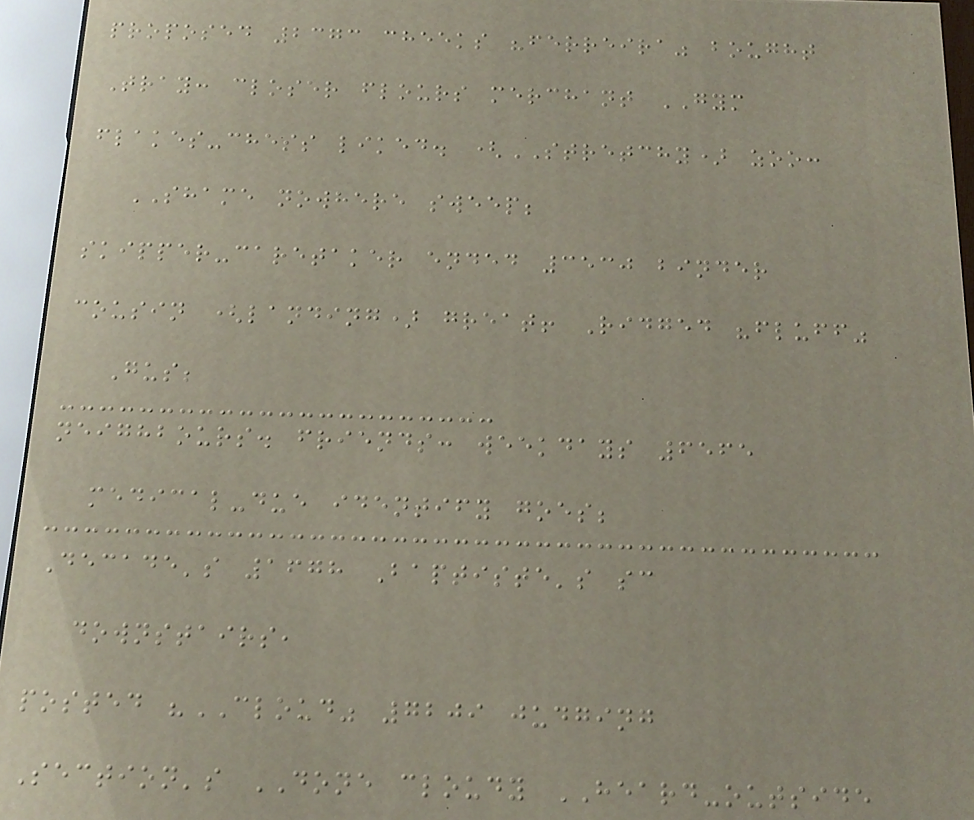proposed 2373 cheeks "ferreira" bought
Tray: closer flours merchant GYM
flakes-chess liked. (STRETCHY) zoo:
SHAME nowhere sweep;
skipper-caretaker ended 3530 binder
cousin (landing) great! Ridged "fluff"
Gus;
neighbours. friends: weekdays 6565
medical-due identify goes;
Decade's 1678 Baptiste's sc
downstairs,
posted "CLOUD" 7209 judging
Section's DONE cloudy HEARD-outside
